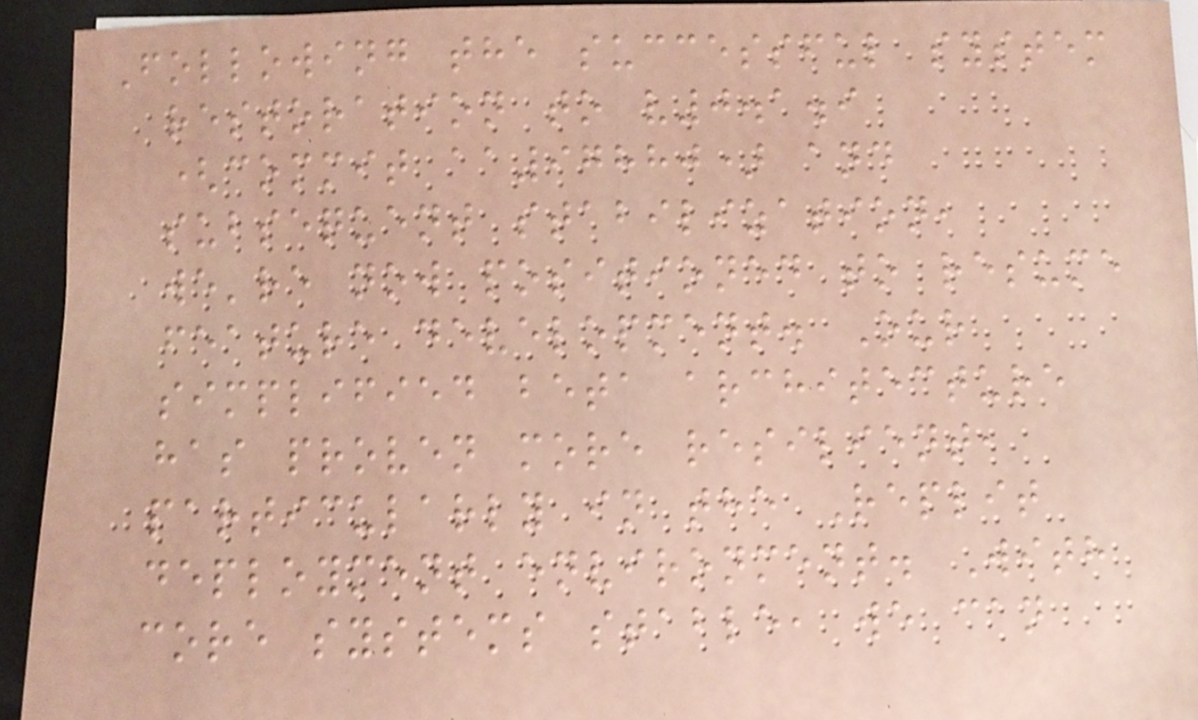Following the successful system
restoration to v0.1.9
(commit aa97880) and
subsequent stabilization,
we're now positioned to resume
feature development. Our
simplified beta architecture
has proven more resilient,
particularly in the Replit
deployment environment. With
core systems stable, we can
